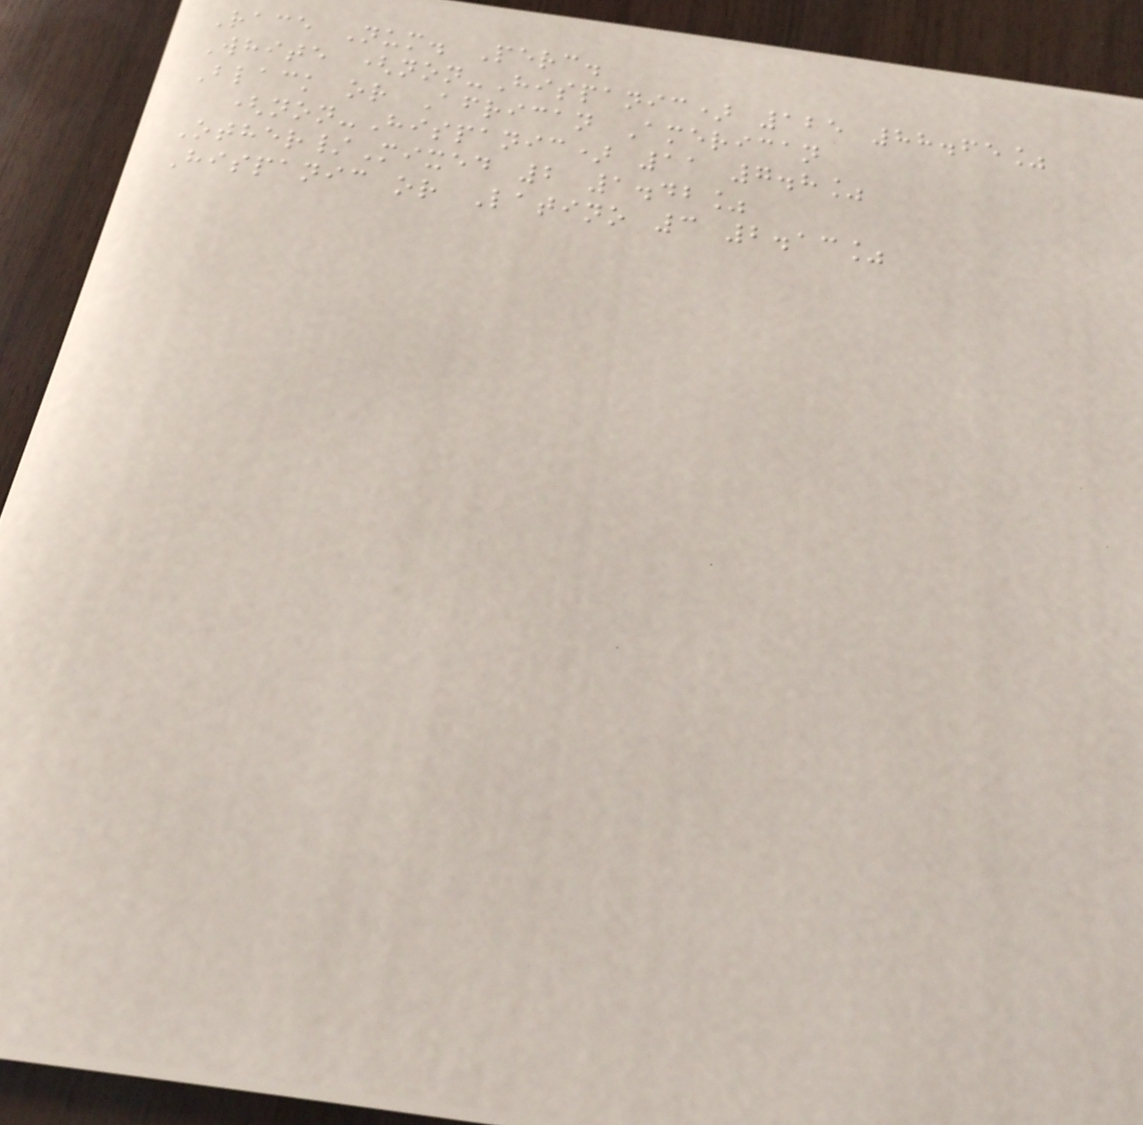Race Num. Perc.
White (non-Hispanic) 125 88.65%
Black or African American
(non-Hispanic) 11 7.8%
Other/Mixed 2 1.42%
Hispanic or Latino 3 2.13%
